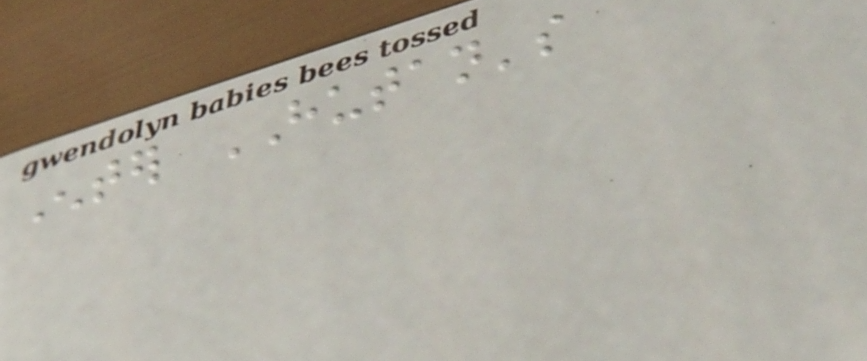Enter HUTAN's
